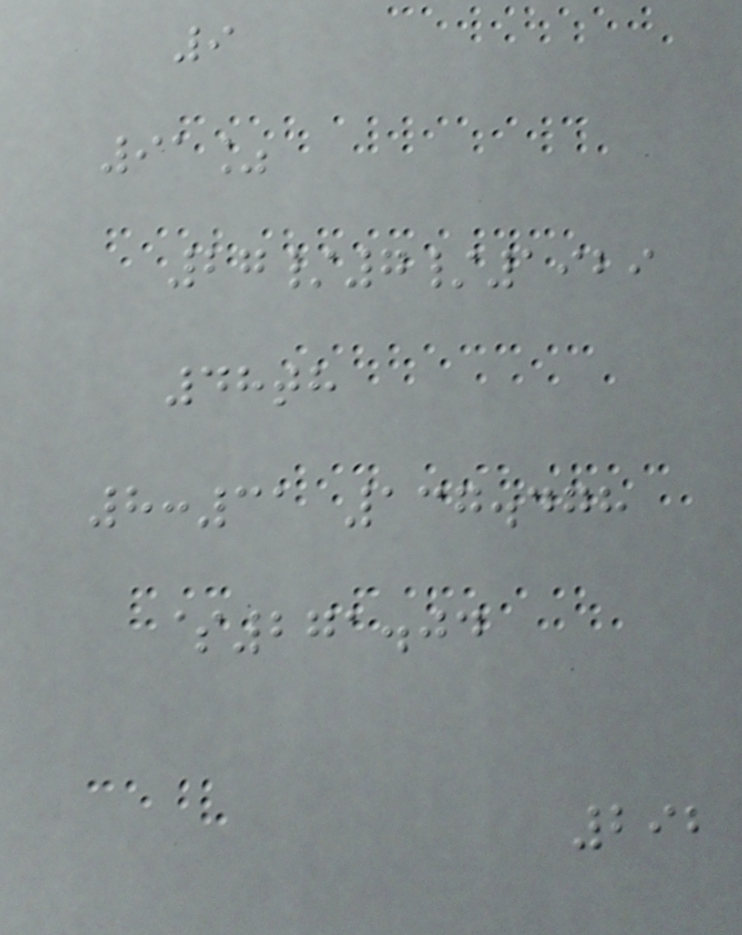9
91%
27/7/1929
48th
8:31 137.478
$271.04
292
